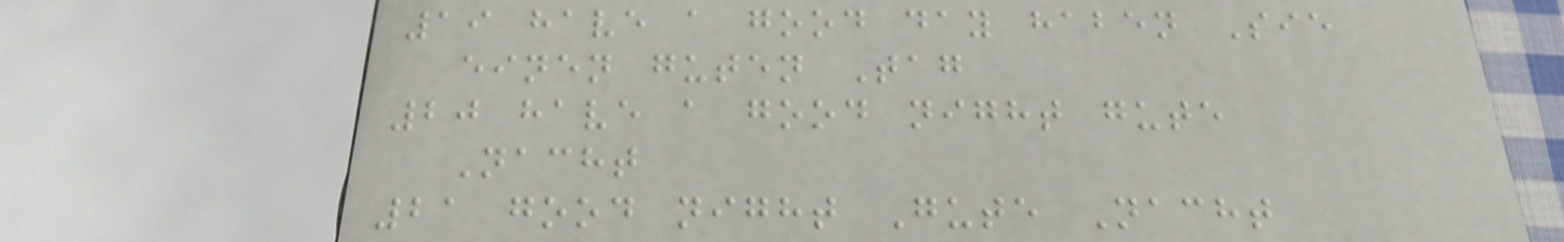19 have a good day haben Sie
einen guten Tag
20 have a good night gute
Nacht
21 good night Gute Nacht
